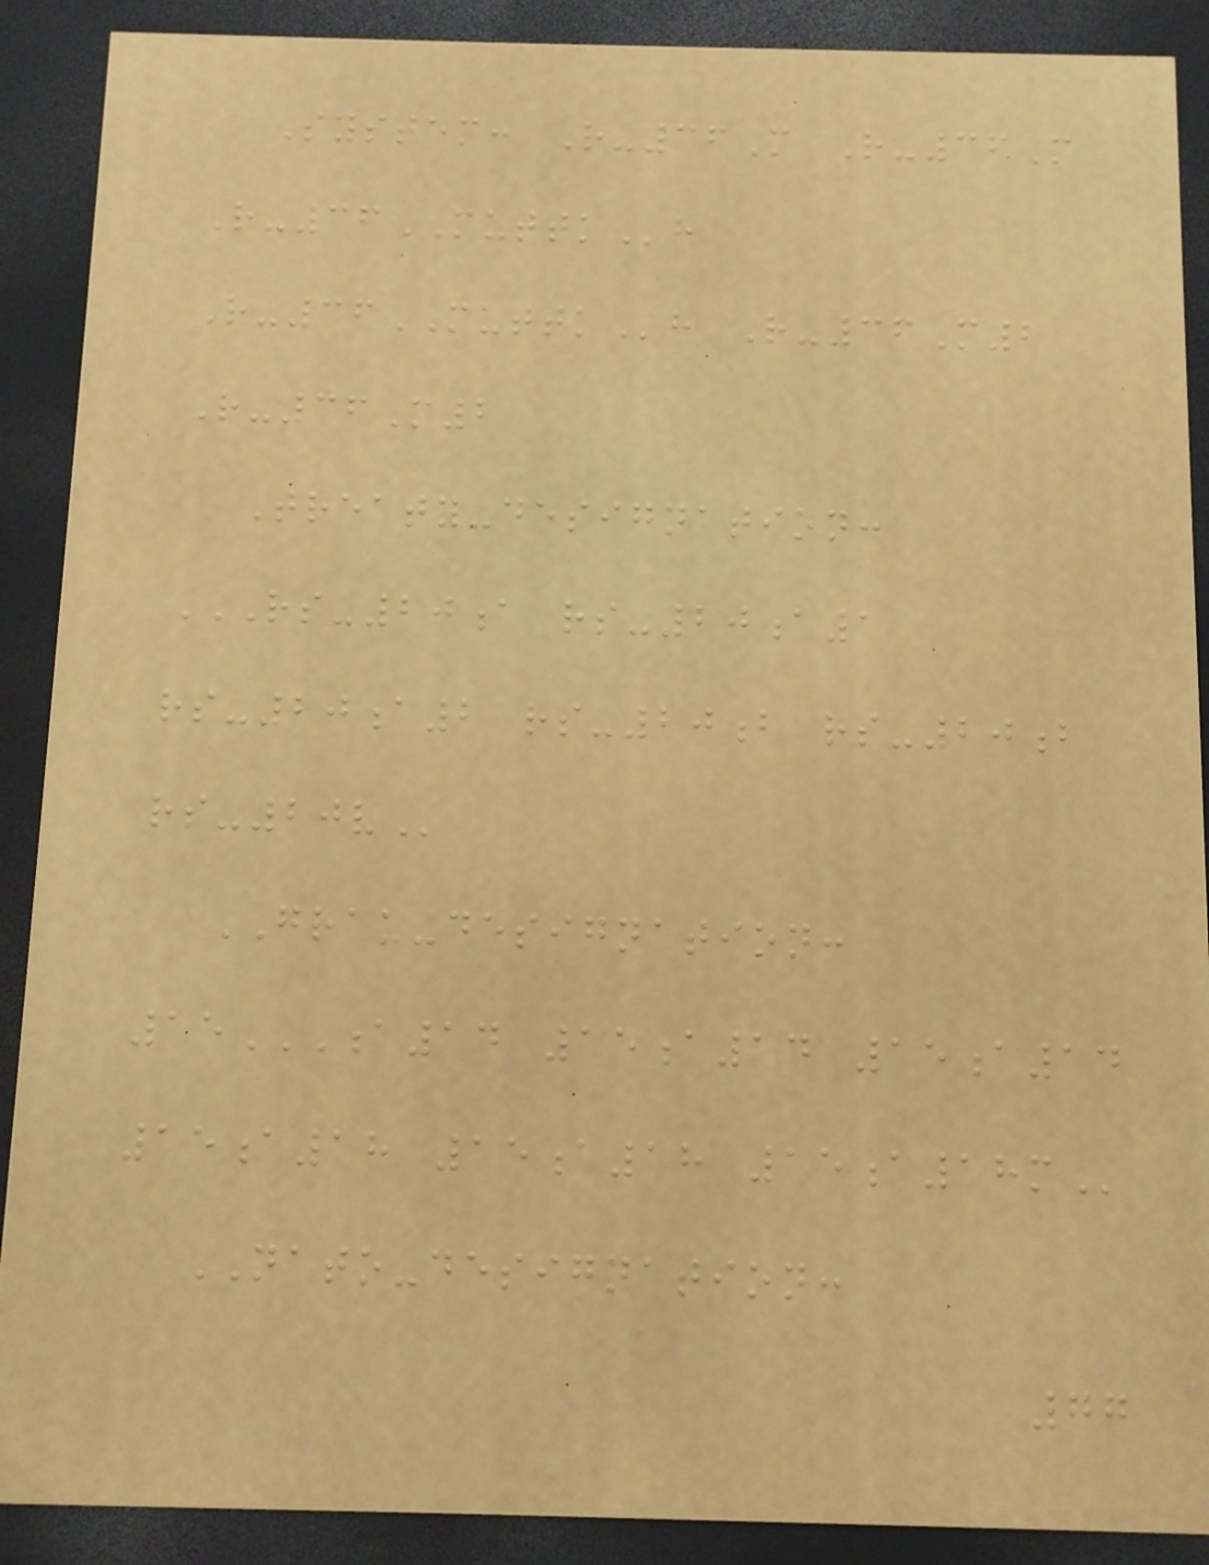System: R-36M R-36M
R-36MUTTKh
R-36MUTTKh R-36M2
R-36M2
Treaty-designation:
RS-20A RS-20A1
RS-20A2 RS-20B RS-20B
RS-20V
GRAU-designation:
15A14 15A14 15A14
15A18 15A18 15A18M
NATO-designation:
77
